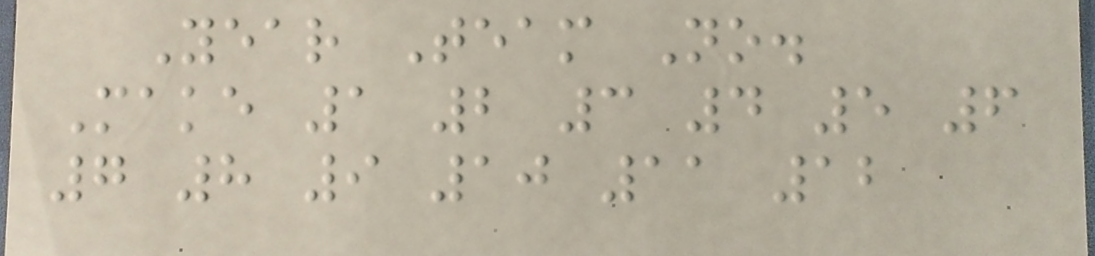Year Team No.
Make 1 2 3 4 5 6
7 8 9 10 11 12
